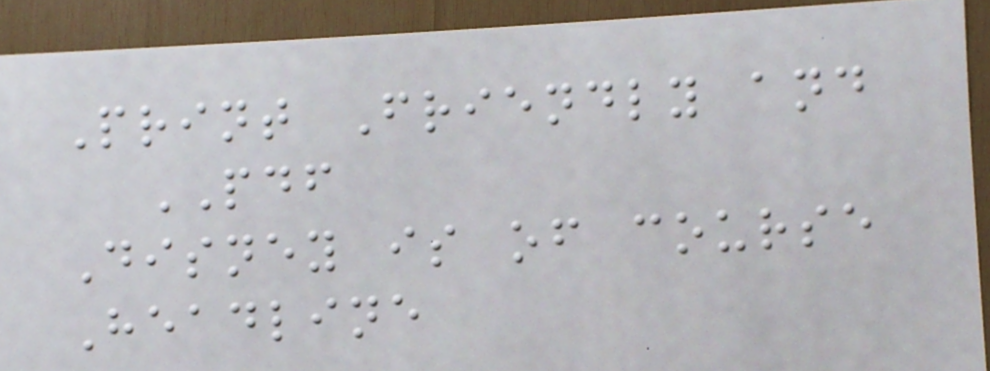Print Friendly and
PDF
Disney is of course
Headline
